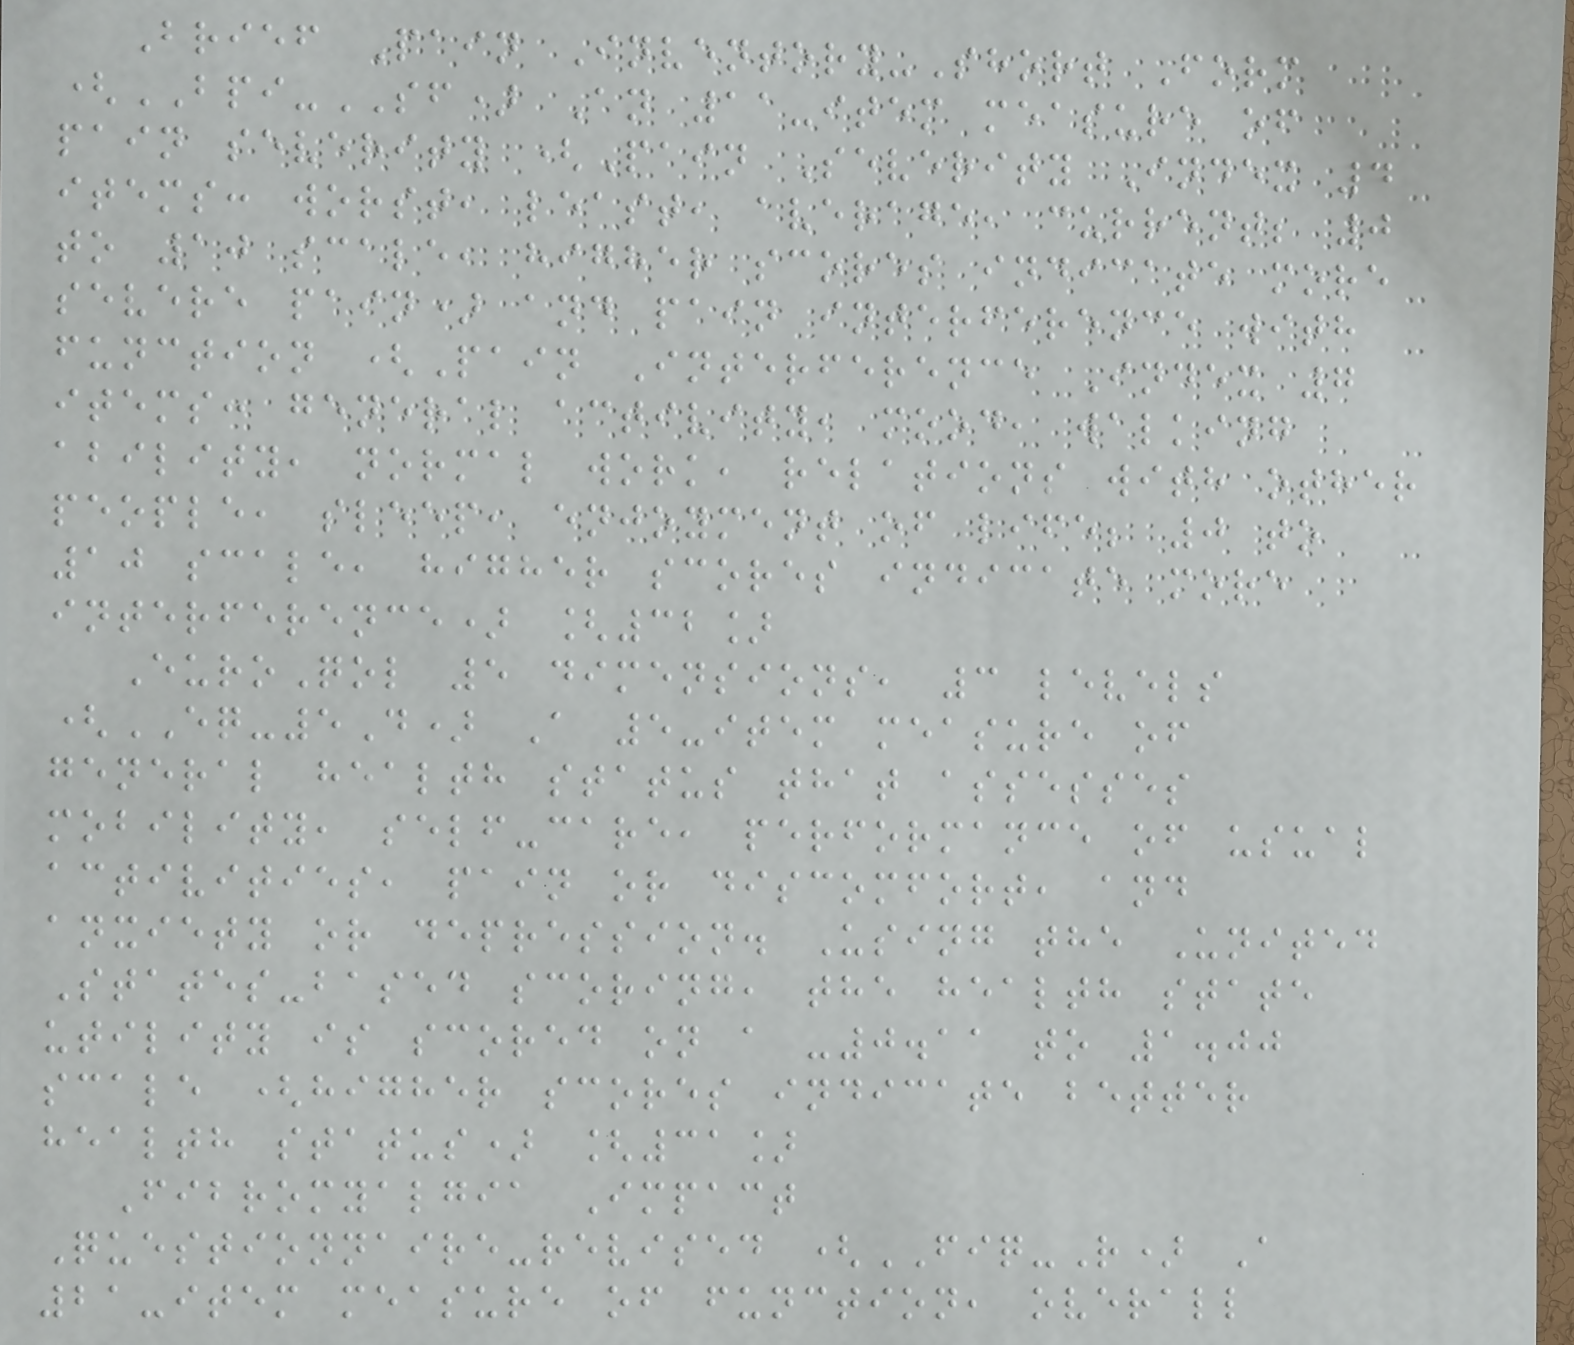Brief Pain Inventory-Short Form
(BPI-SF) An 11-item measure of
pain severity (Pain Severity Index 4
items: worst, least, average, current; 0
to 10 scale, higher scores indicate more
severe pain) and pain interference with
function (Pain Interference Index 7
items: general activity, mood, walking
ability, normal work, relations with other
people, sleep, enjoyment of life; 0 to
10 scale, higher scores indicate more
interference) [32]
EuroQol 5 dimensions, 3 levels
(EQ-5D) A 5-item measure of
general health status that assesses
mobility, self-care, performance of usual
activities, pain or discomfort, and
anxiety or depression. Using the United
States-based scoring, the health state
utility is scored on a -0.11 to 1.00
scale (higher scores indicate better
health status) [31]
Fibromyalgia Impact
Questionnaire-revised (FIQ-R) A
21-item measure of function, overall
